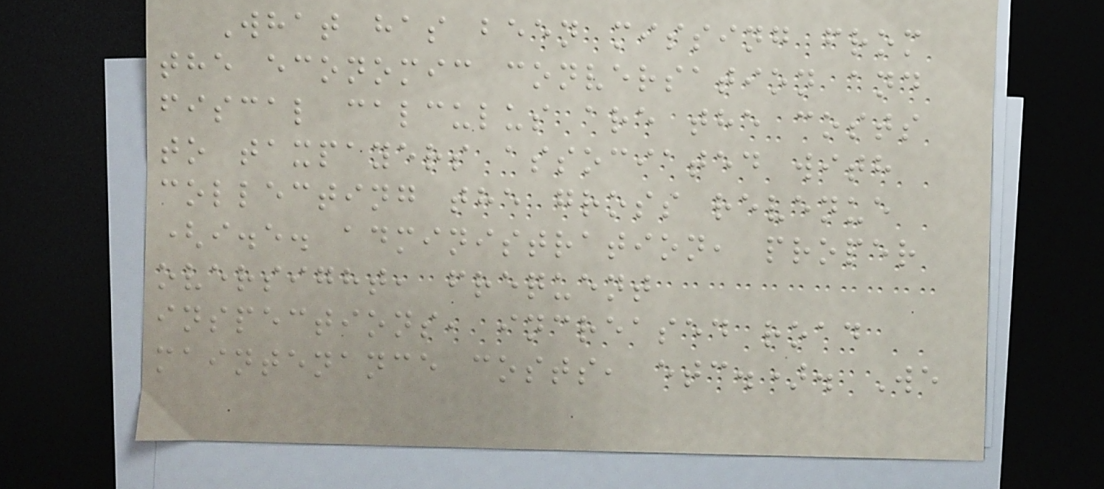What has been missing from
the economic conversation and
fiscal calculus are the costs
to taxpayers associated with
collecting the gross revenue
(i.e. administration, proper
oversight, frequent
inspections, increased road
maintenance costs, etc.). We
